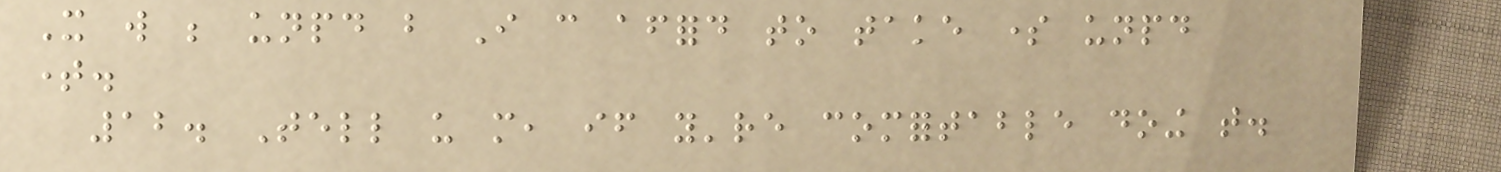It will be unpaid but I can afford to take some unpaid
time.
12. Tell us more, if you're comfortable doing that.
